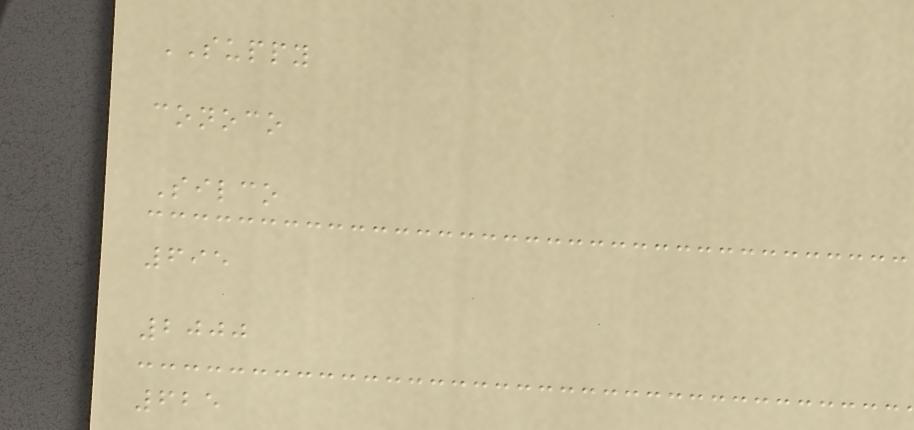SUPPY
conoco
Silco
695
2000
625
